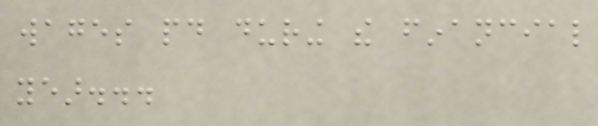wages paid during the financial
year...
